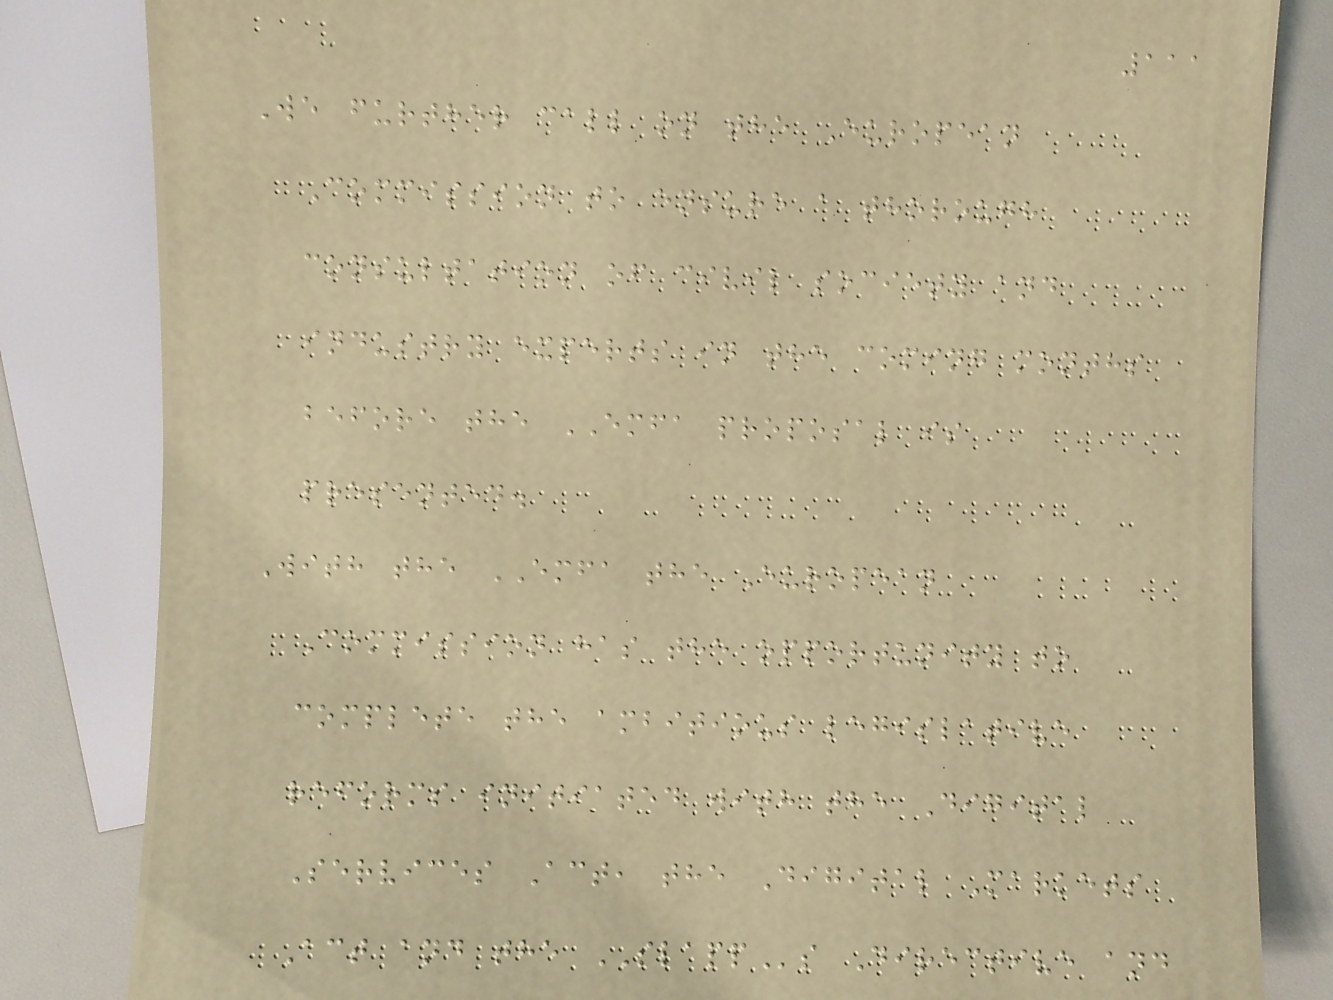111
We further call on the European
Commission to ensure a thorough
consultation of civil society and
industry experts in the coming months
before the EMFA proposal is
presented.
With the EMFA the European
Commission has the opportunity to
complete the ambitious legislative
reforms initiated with the Digital
Services Act, the Digital Markets
Act and the SLAPPs Directive and
